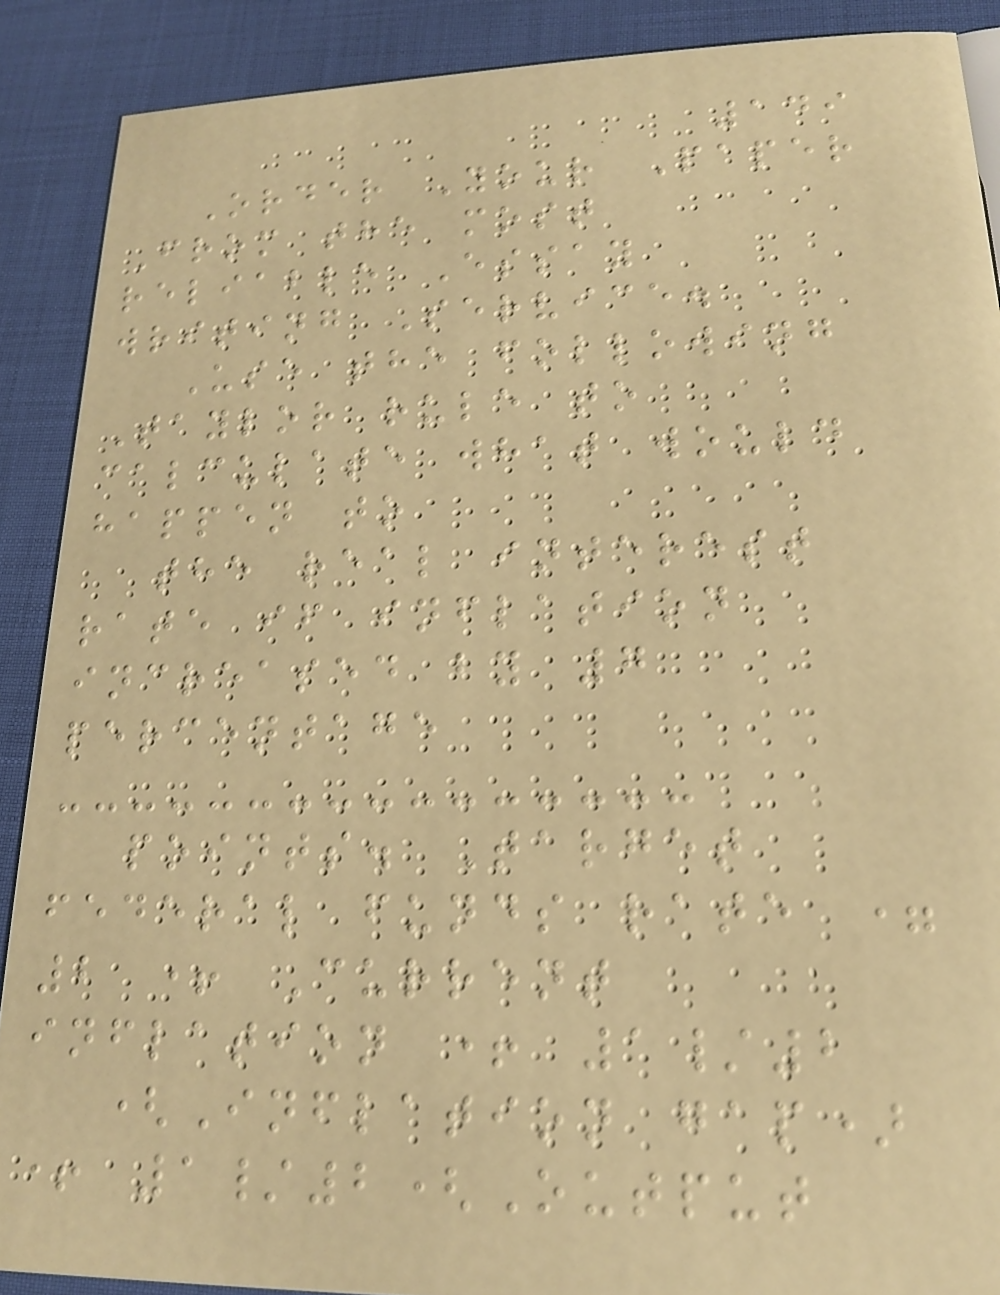149
Order Your Paper
From the most
reliable Essay
writing Service.
Use the following
Taylor rule to
calculate what would
happen to
the real interest
rate if inflation
increased by 7
percentage
points. Target
federal funds rate =
2 + Current
inflation + 1/2
(Inflation gap)
+ 1/2(Output
